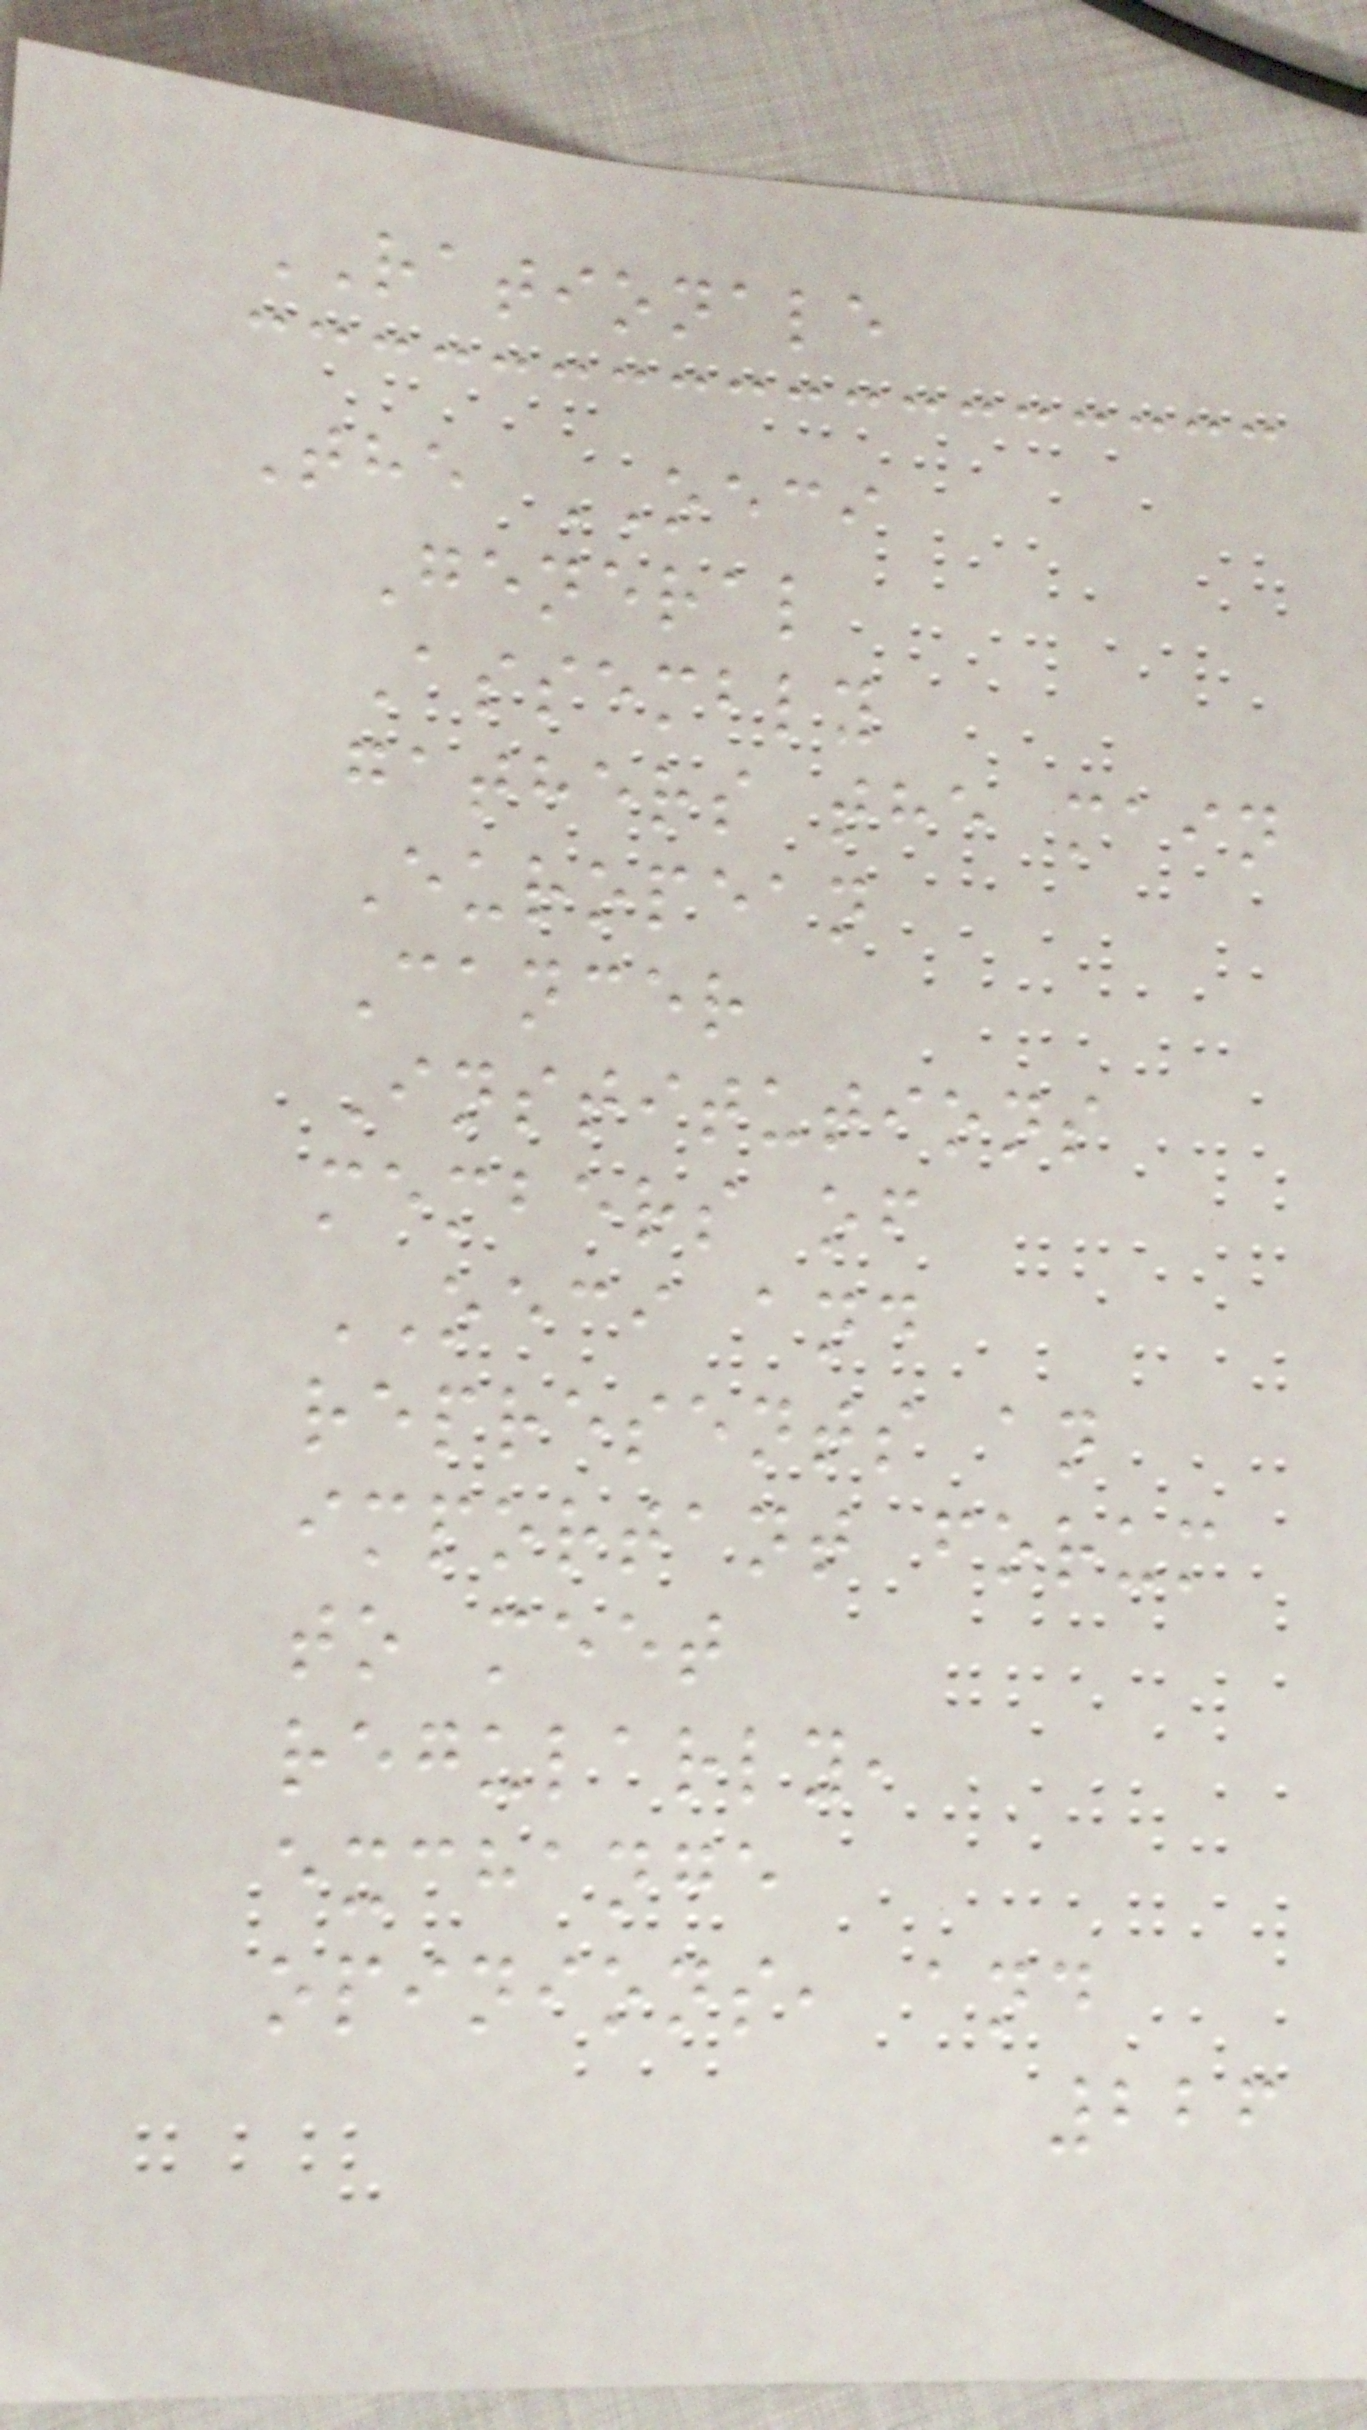RATIONALE
The OECI
General
Assembly
gathers the main
European
Cancer
Institutions
members of
OECI and
represents an
important forum
to meet
regularly,
exchange
opinions, and
226
